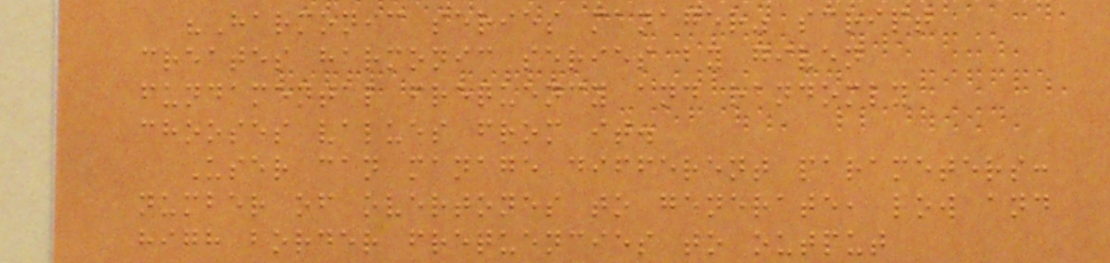"Harmonic series manager" script
creates harmonic series by given
fundamental frequency and randomly
chooses values from it.
User can manage different parameters:
number of overtones to generate, low and
high border frequencies to output
